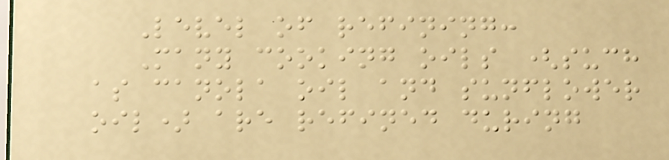Level of refining:
Many cooking oils (such
as canola oil and sunflower
oil) are refined during
